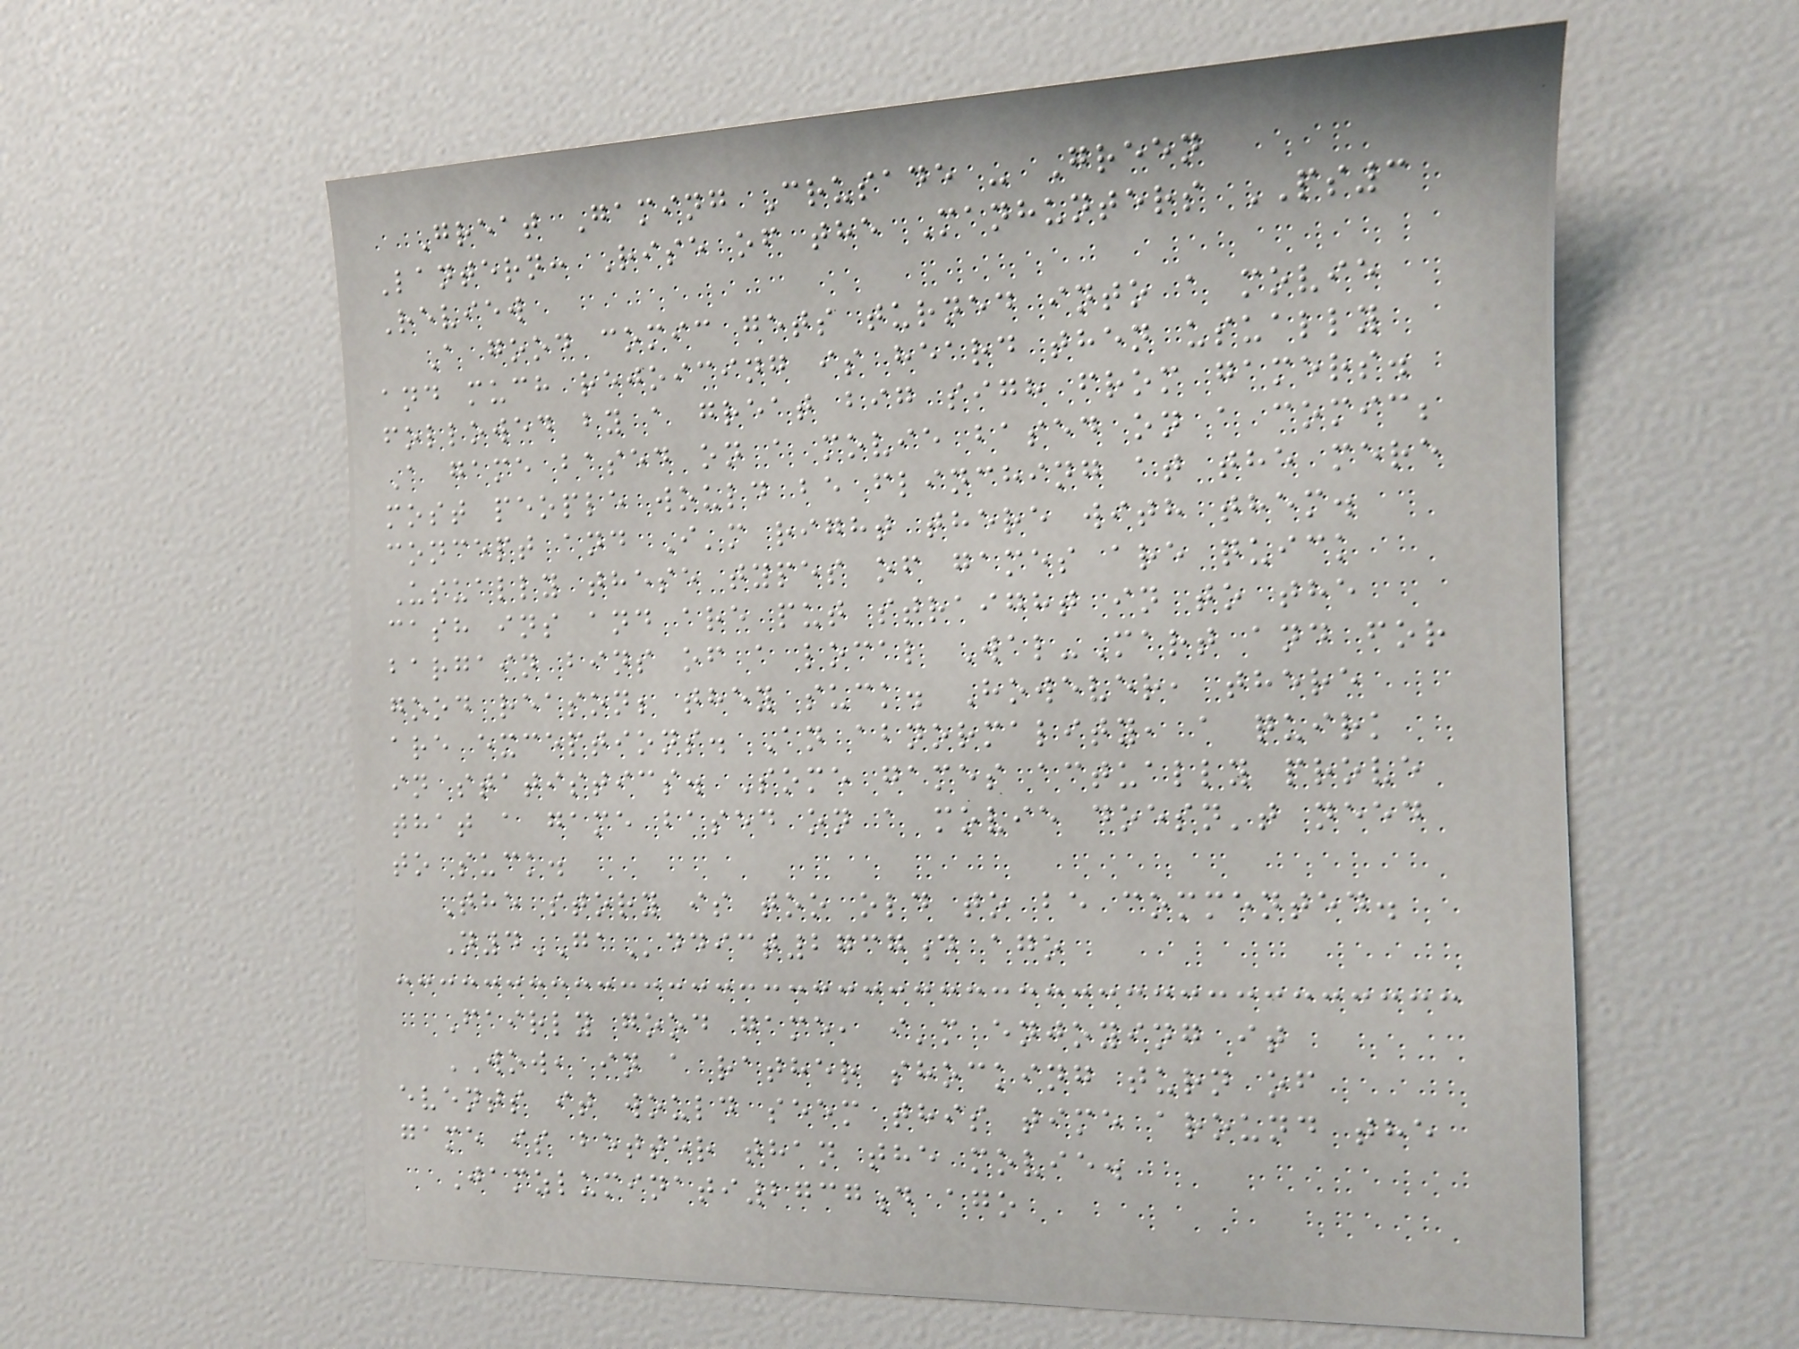Great Gaming Crusade - Green
Lantern: Rise of the Manhunters PS3
Review
A good comic gets turned into a movie
and much rejoicing is heard then usually
followed by a great big sigh from gamers.
A game based on a movie based on a comic;
most people would be flinching at the mere
concept and I'm right there with them.
Usually these types of games are quick
cash ins and are put straight in to the
bargain bins of a local Wal-Mart and for
good reason; they suck. However, there
are exceptions. An abnormality, a quirk
in statistics. Some games actually prove
that a game based on a movie doesn't need
to suck.
The story is too old to be commented.
N4GAddict2737d ago
Fairly good game, i'm enjoying it
WOW, in a rather shocking turn of
events it would seem this time around the
game is better than the movie.
Jamzluminati2737d ago
